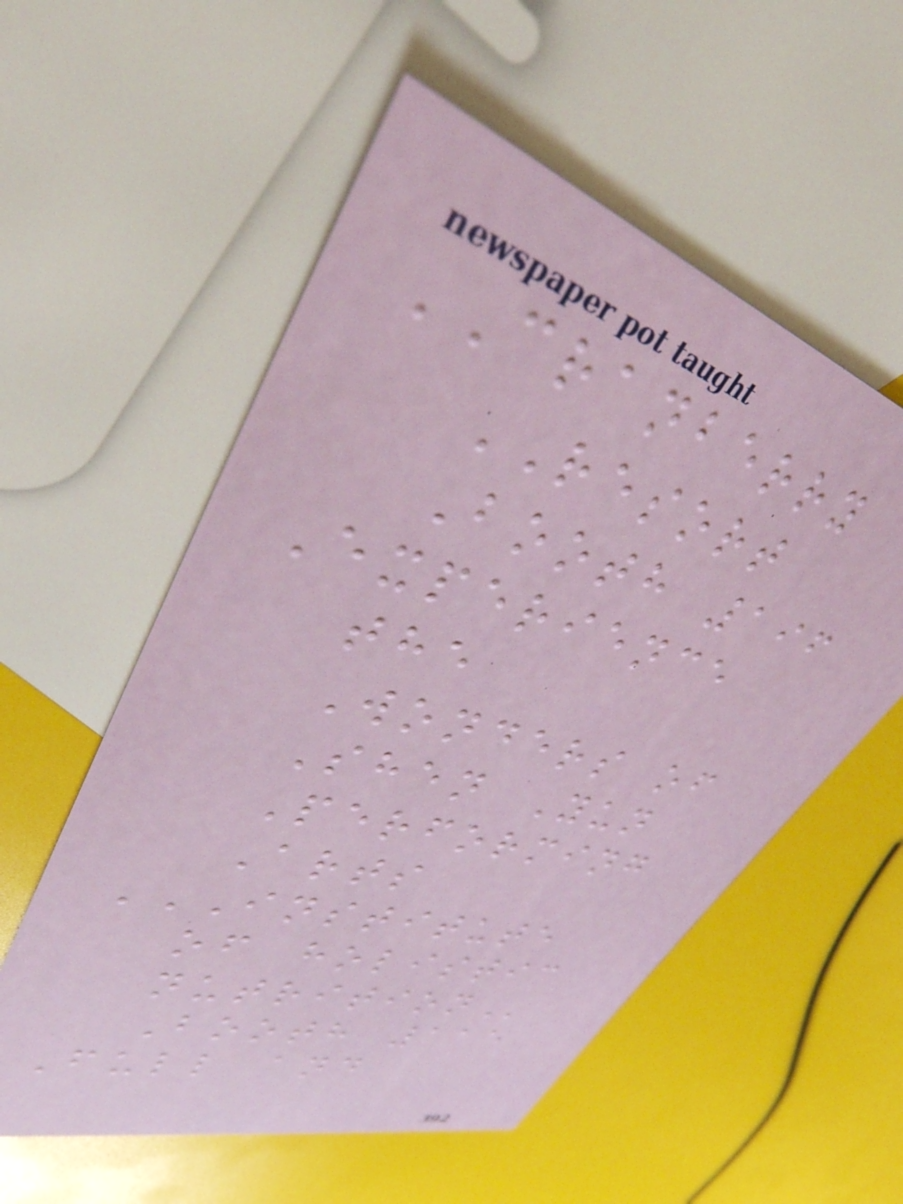CRANBERRY
RESORT
Booth 196
Experience
the
Wonders of
Shen Yun
Performing
Arts
INSTITUTE
OF HOLISTIC
NUTRITION
Booth 115
Full and
